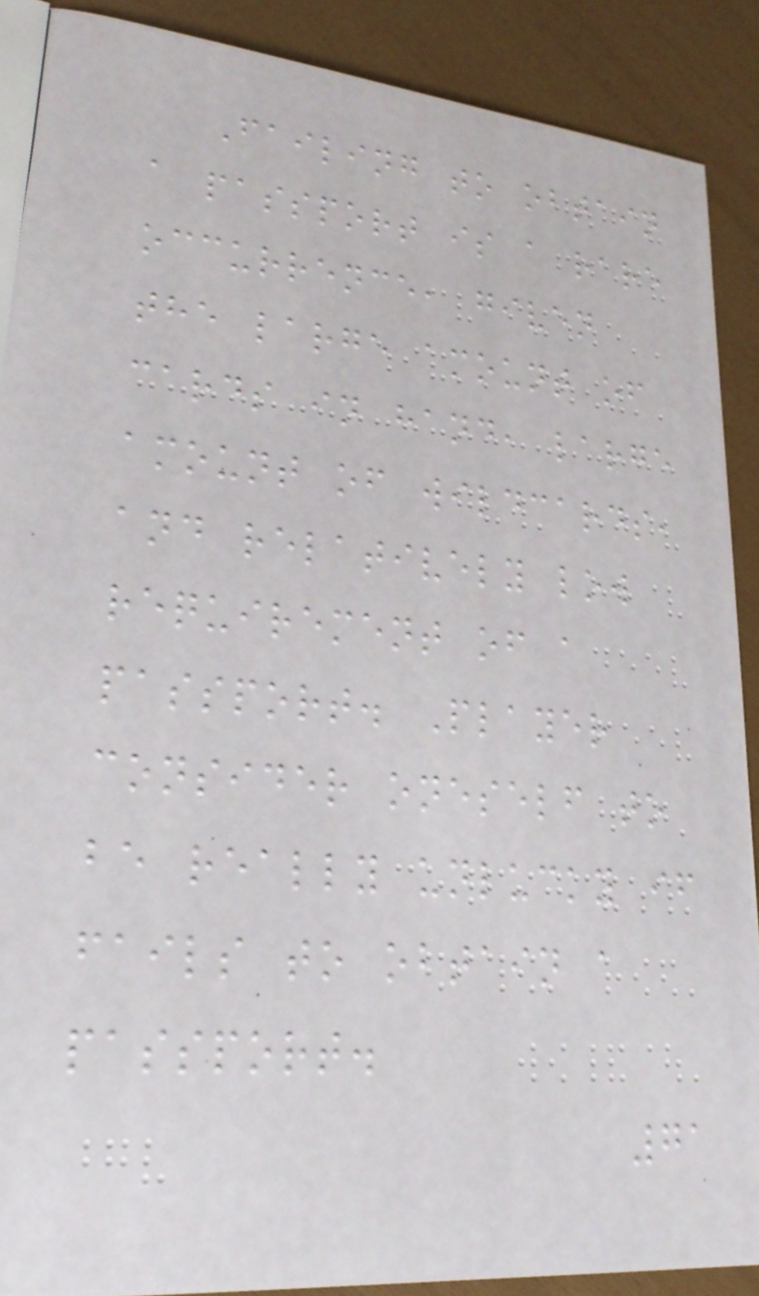Failing to obtain
a passport is a rare
occurrence, given
the large amount of
cards in hand, large
amount of wildcards,
and relatively low
requirement of a
passport. Player
consider oneself to
be really unlucky if
fails to obtain a
passport.
71
